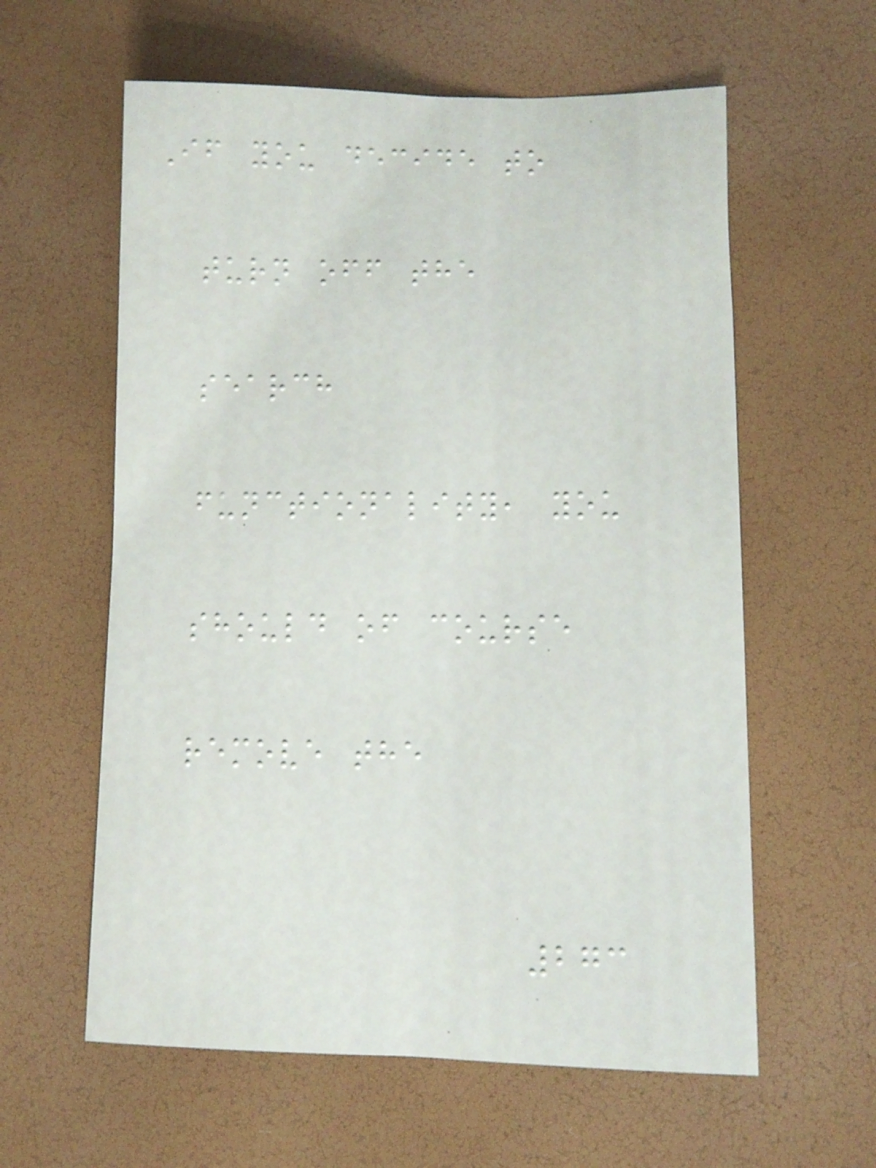If you decide to
turn off the
search
functionality, you
should of course
remove the
273
